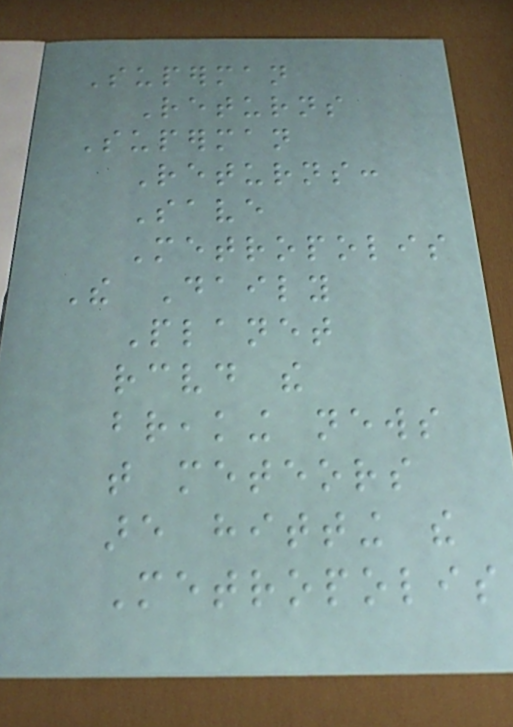Superman
Returns
Superman
Returns:
Save
Metropolis
The Daily
Planet
received the
breaking news
that meteors
are hitting the
Metropolis
